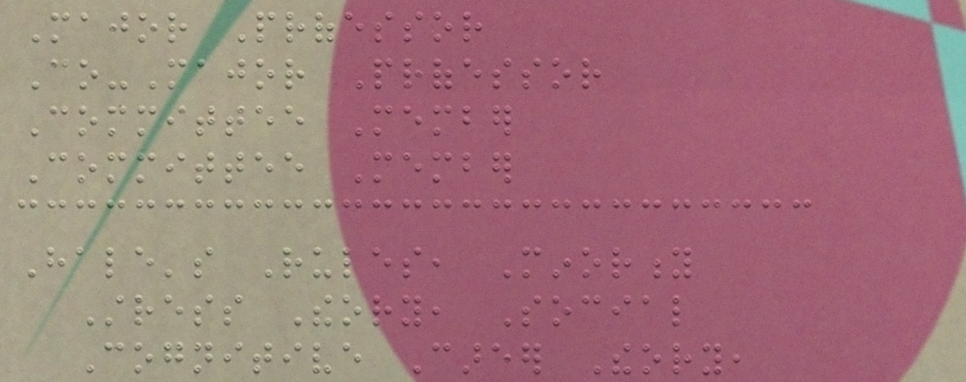Major Professor
Co-Major Professor
Committee Member
Committee Member
Hale's Rules, Minority
Stress Theory, Social
Cognitive Career Theory,
